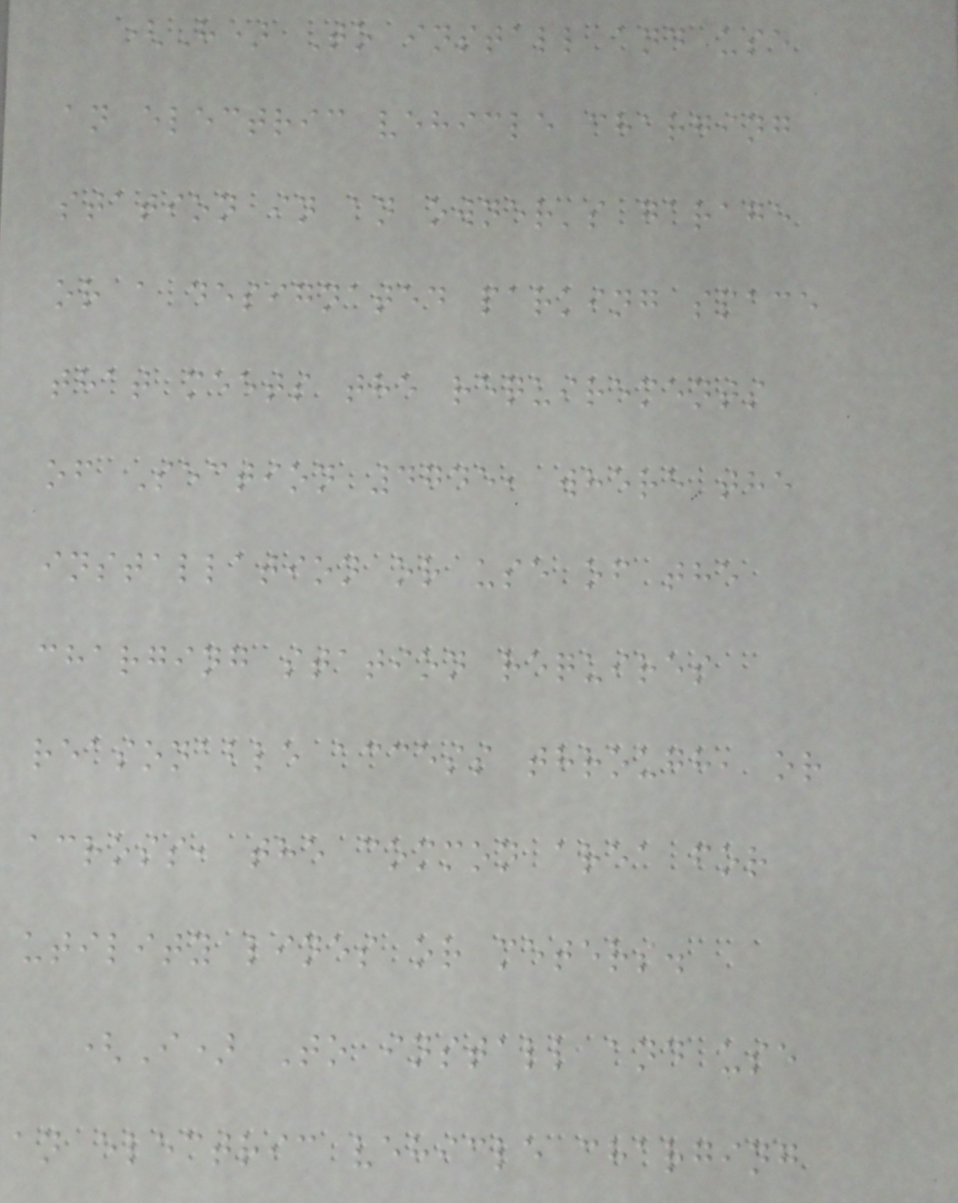(H) To install and use
an electric vehicle charging
station in an owner's garage
or a designated parking space
that meets the requirements
of Section 4745, where the
installation or use of the
charging station requires
reasonable access through, or
across, the common area for
utility lines or meters.
(I) To install and use
an electric vehicle charging
